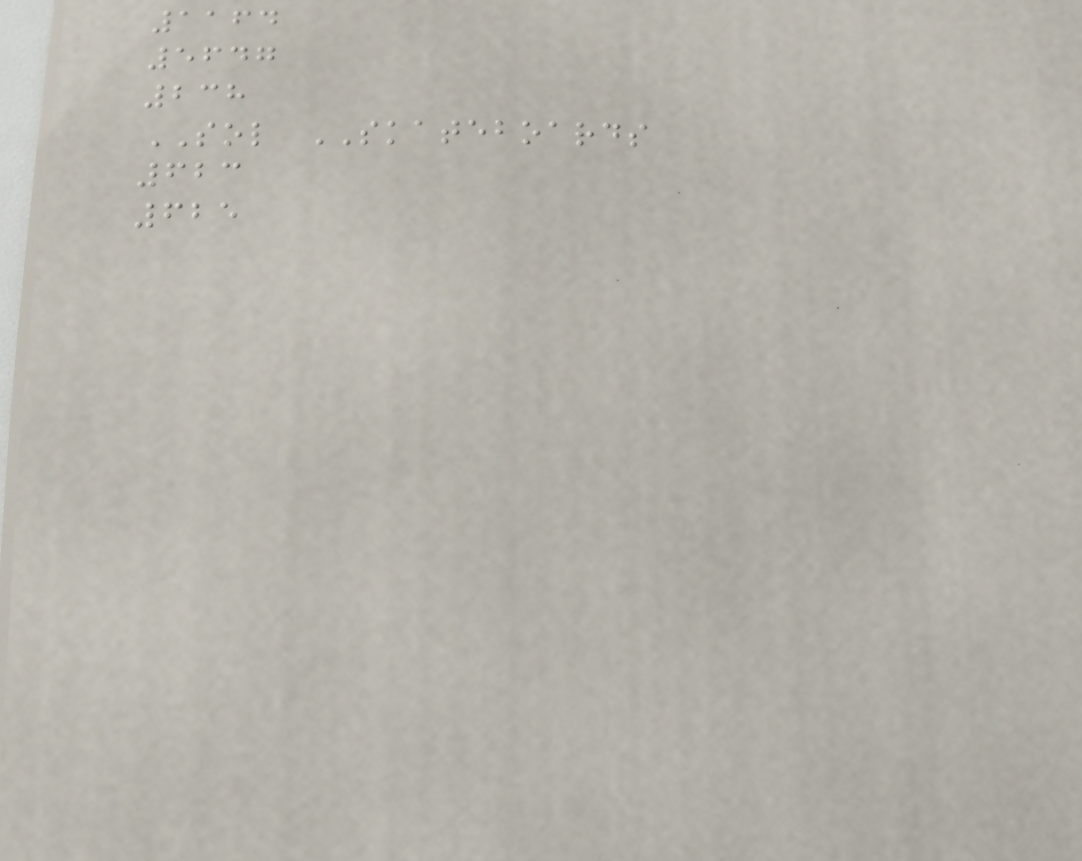1164
5647
238
SOL SKATEBOARDS
623
625
